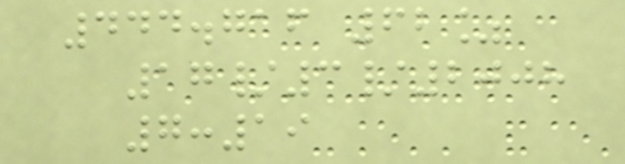444.716 62%
17/3/2008
7:19
